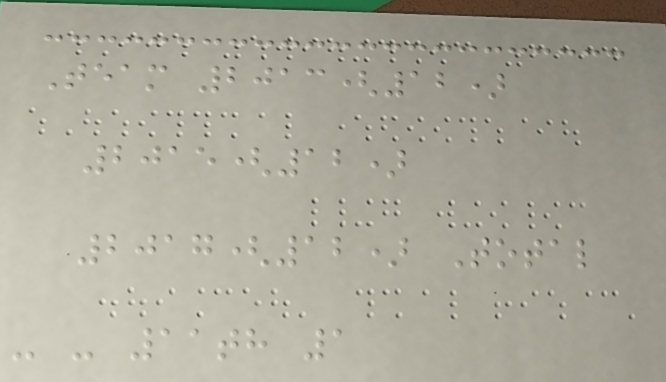Team 2013(12)
2015(12)
2017(12) Total
- - 11th 1
